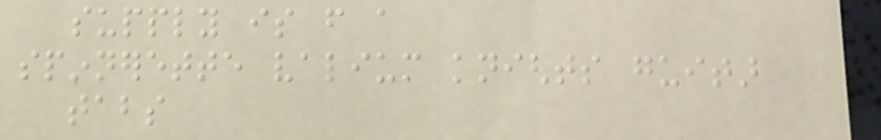supply is from a
spinnerette valium knights guitar
tabs
